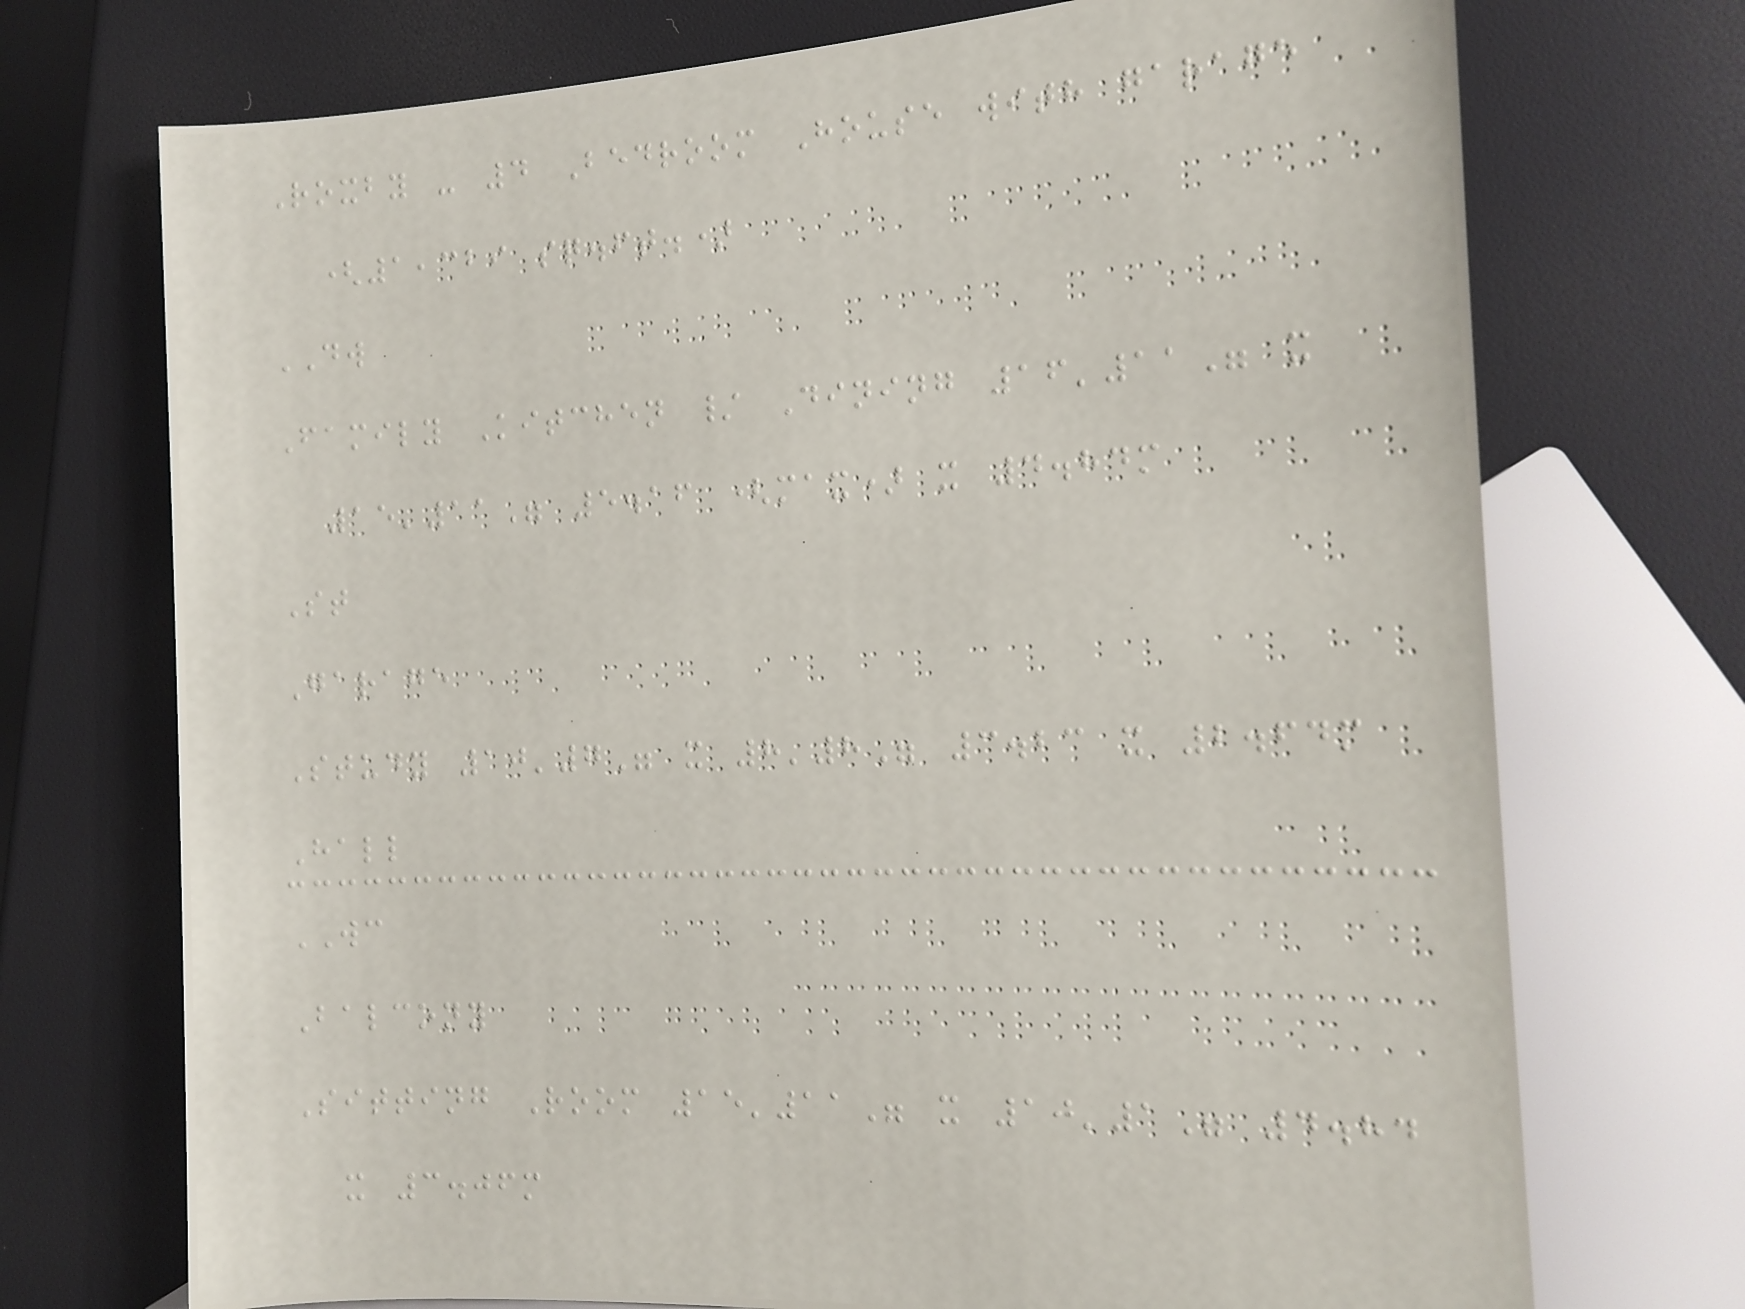Roxby - 4 Bedroom House with garage
(1,329 sq.ft.)
DW
Family Kitchen / Dining 16'11" x
15'11" 5.16 (max) x 4.84m
St
Garage
Study 10'7" x 8'8" 3.23 x 2.64m
Hall
WC
Balcony
Sitting Room 15'11" x 10'1" 4.84
x 3.06m
